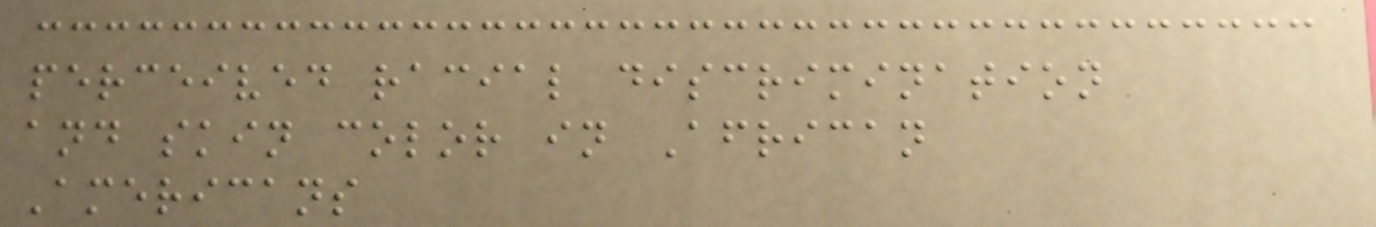perceived racial discrimination
and skin color in African
Americans
